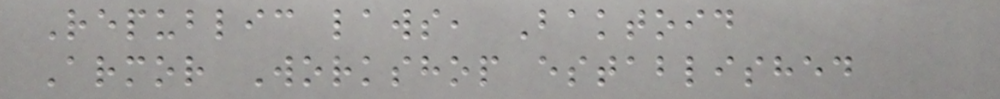Republic laws, Baktoid
Armor Workshop established
